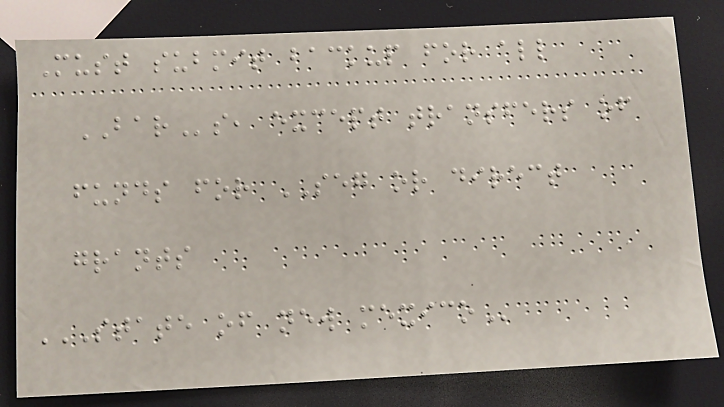Must submit backup for all
BARs, except transfers of
funds for SEG or direct
grants
STATE OF NEW MEXICO
